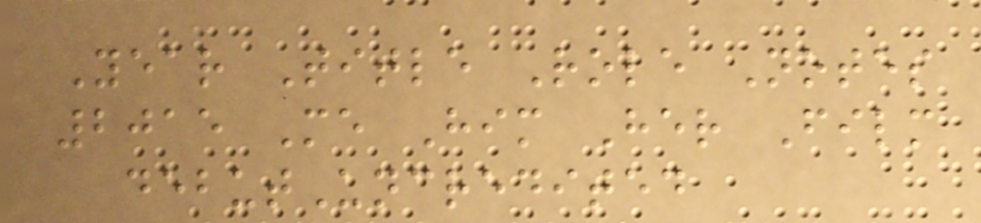Year Title Role Notes
2015 Me Him Her Film
debutUncredited
